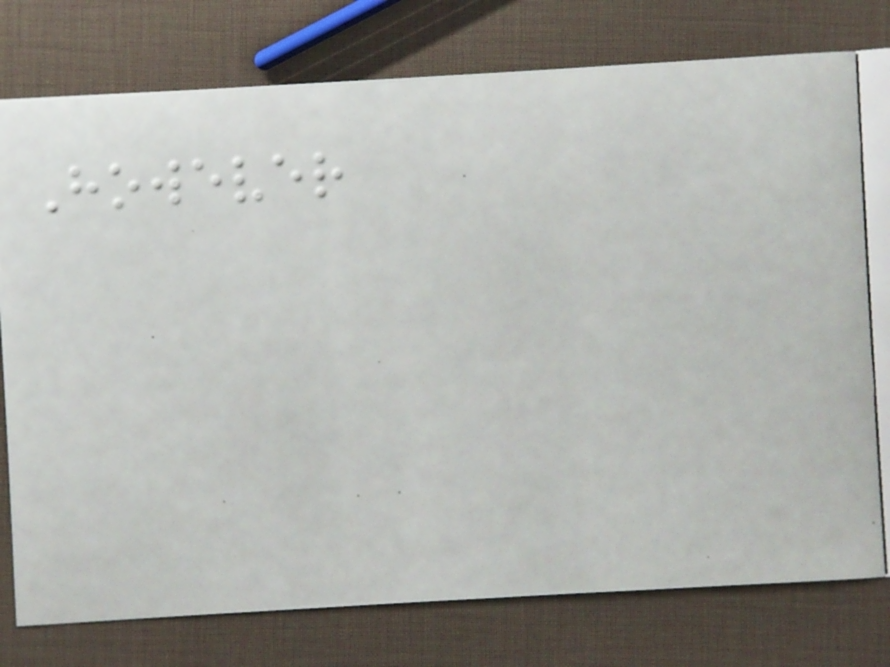However
